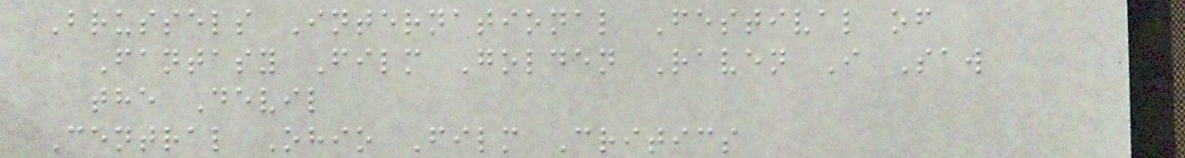Brussels International Festival of
Fantasy Film Golden Raven I Saw
the Devil
Central Ohio Film Critics
